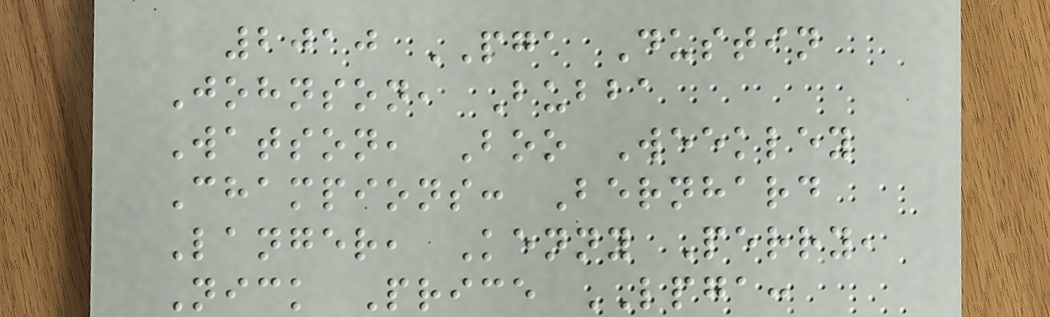2010 PGA Dustin
Johnson, Bubba
Watson, Boo Weekley
Champions: Bernhard
Langer, Kenny Perry,
Nick Price LPGA:
